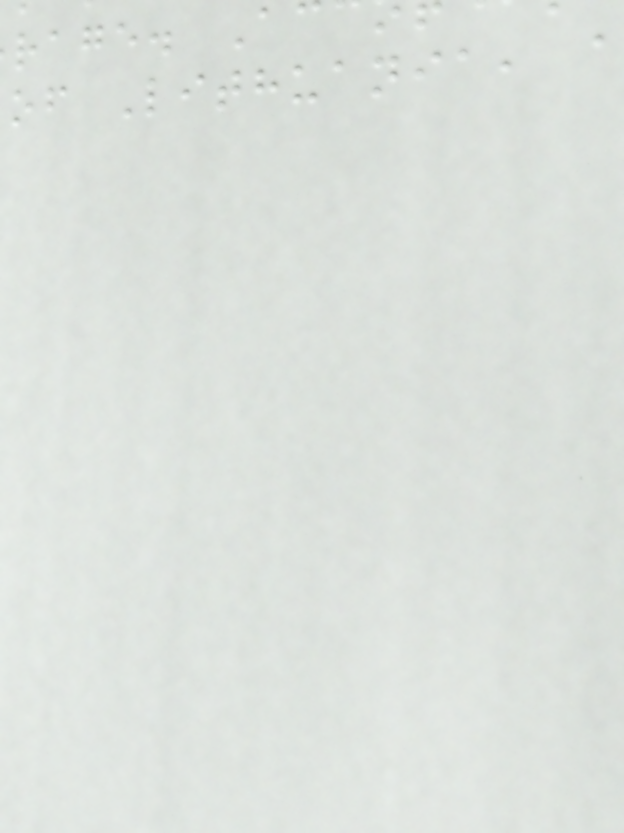rage. A
of Lithuania,
